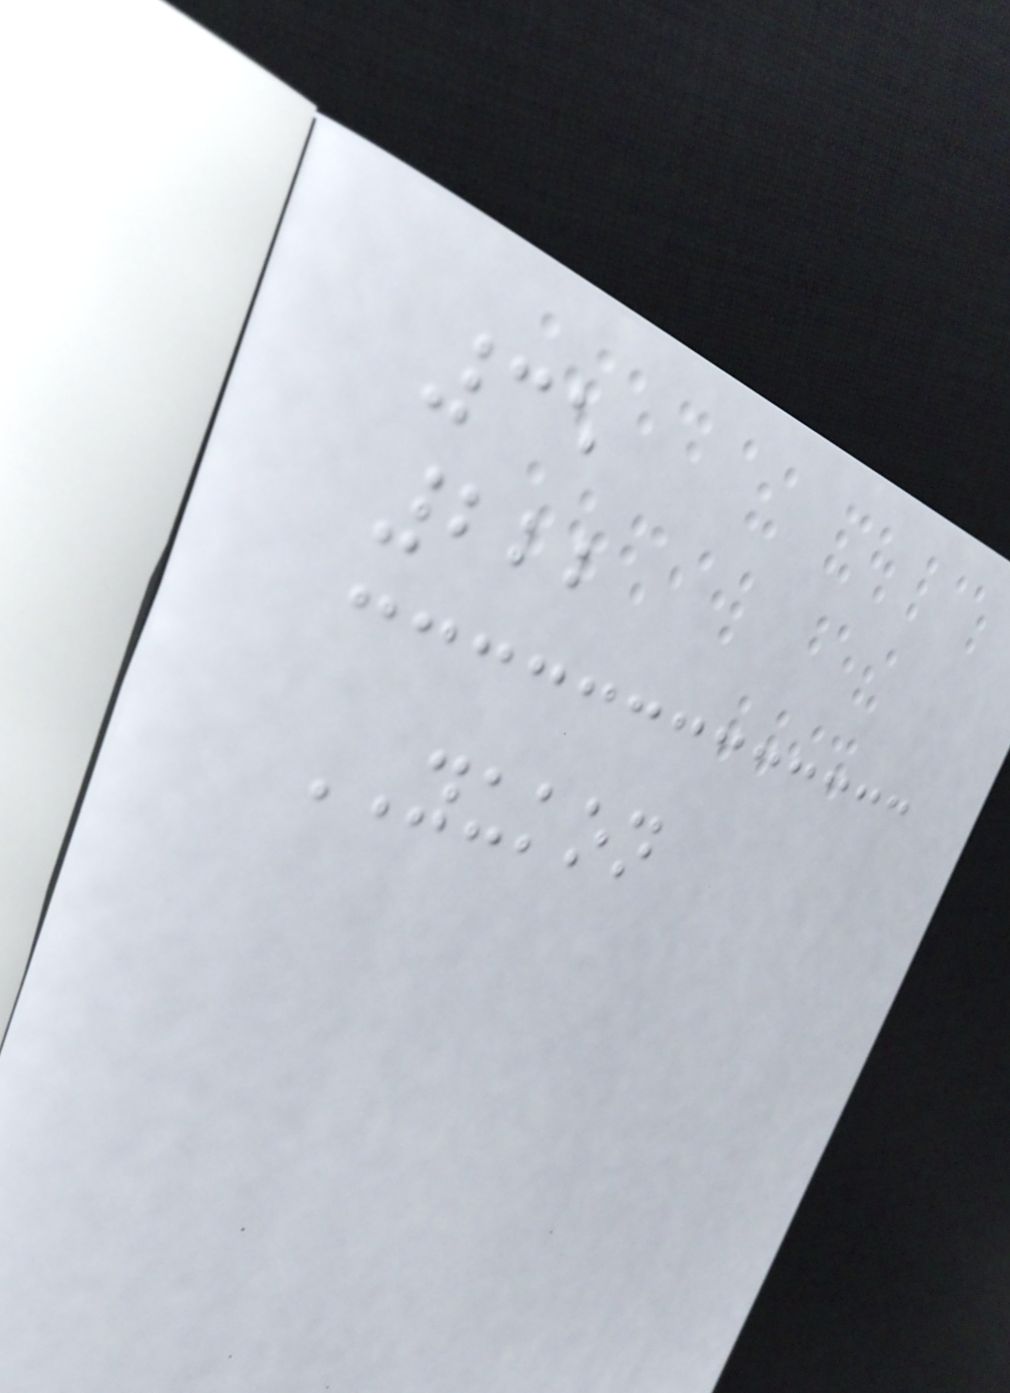35
222
YUKON
